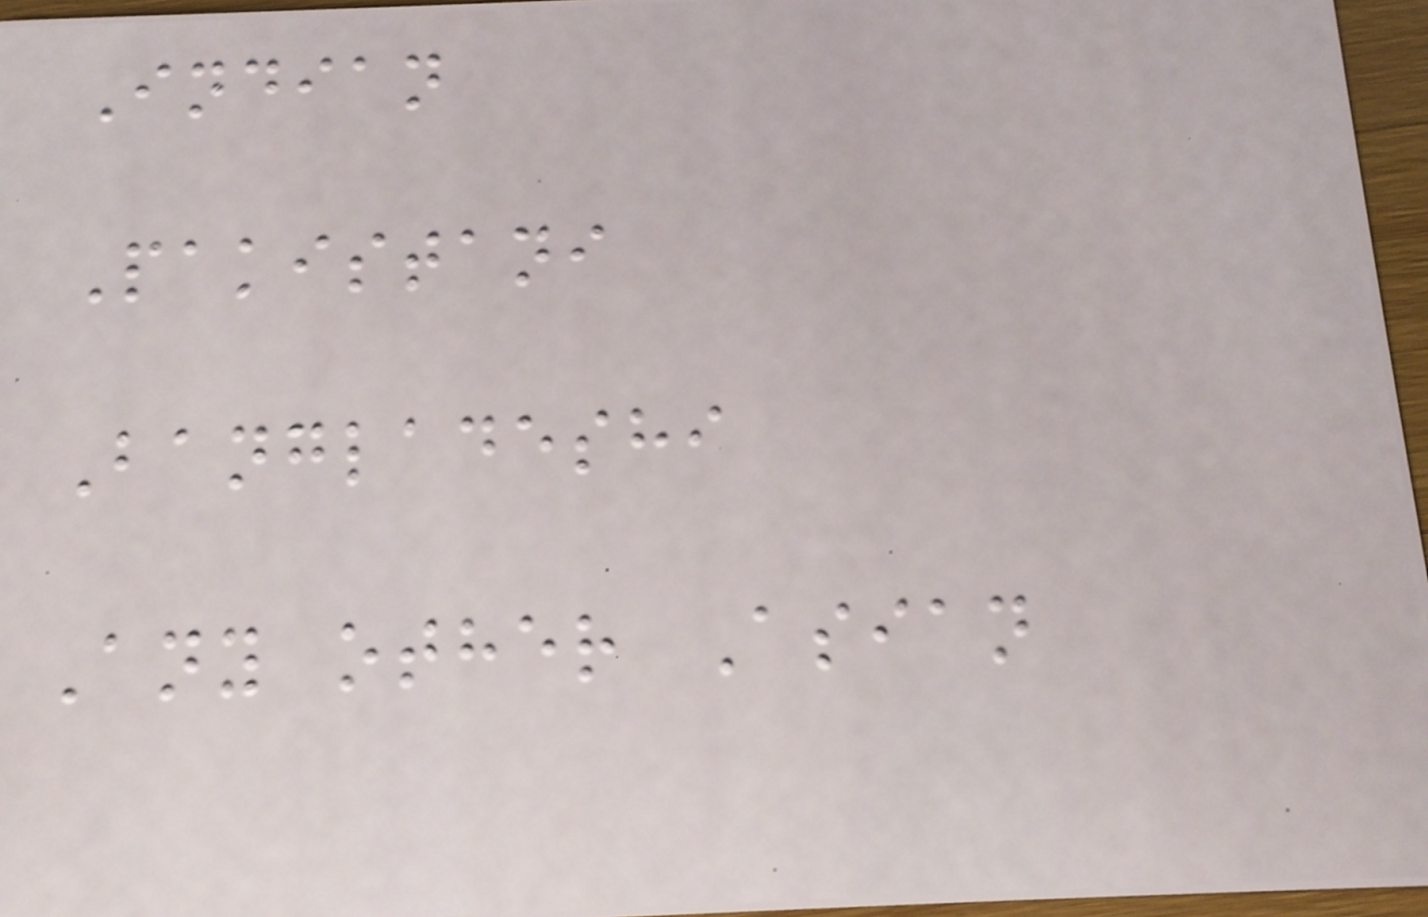Indian
Pakistani
Bangladeshi
Any other Asian
